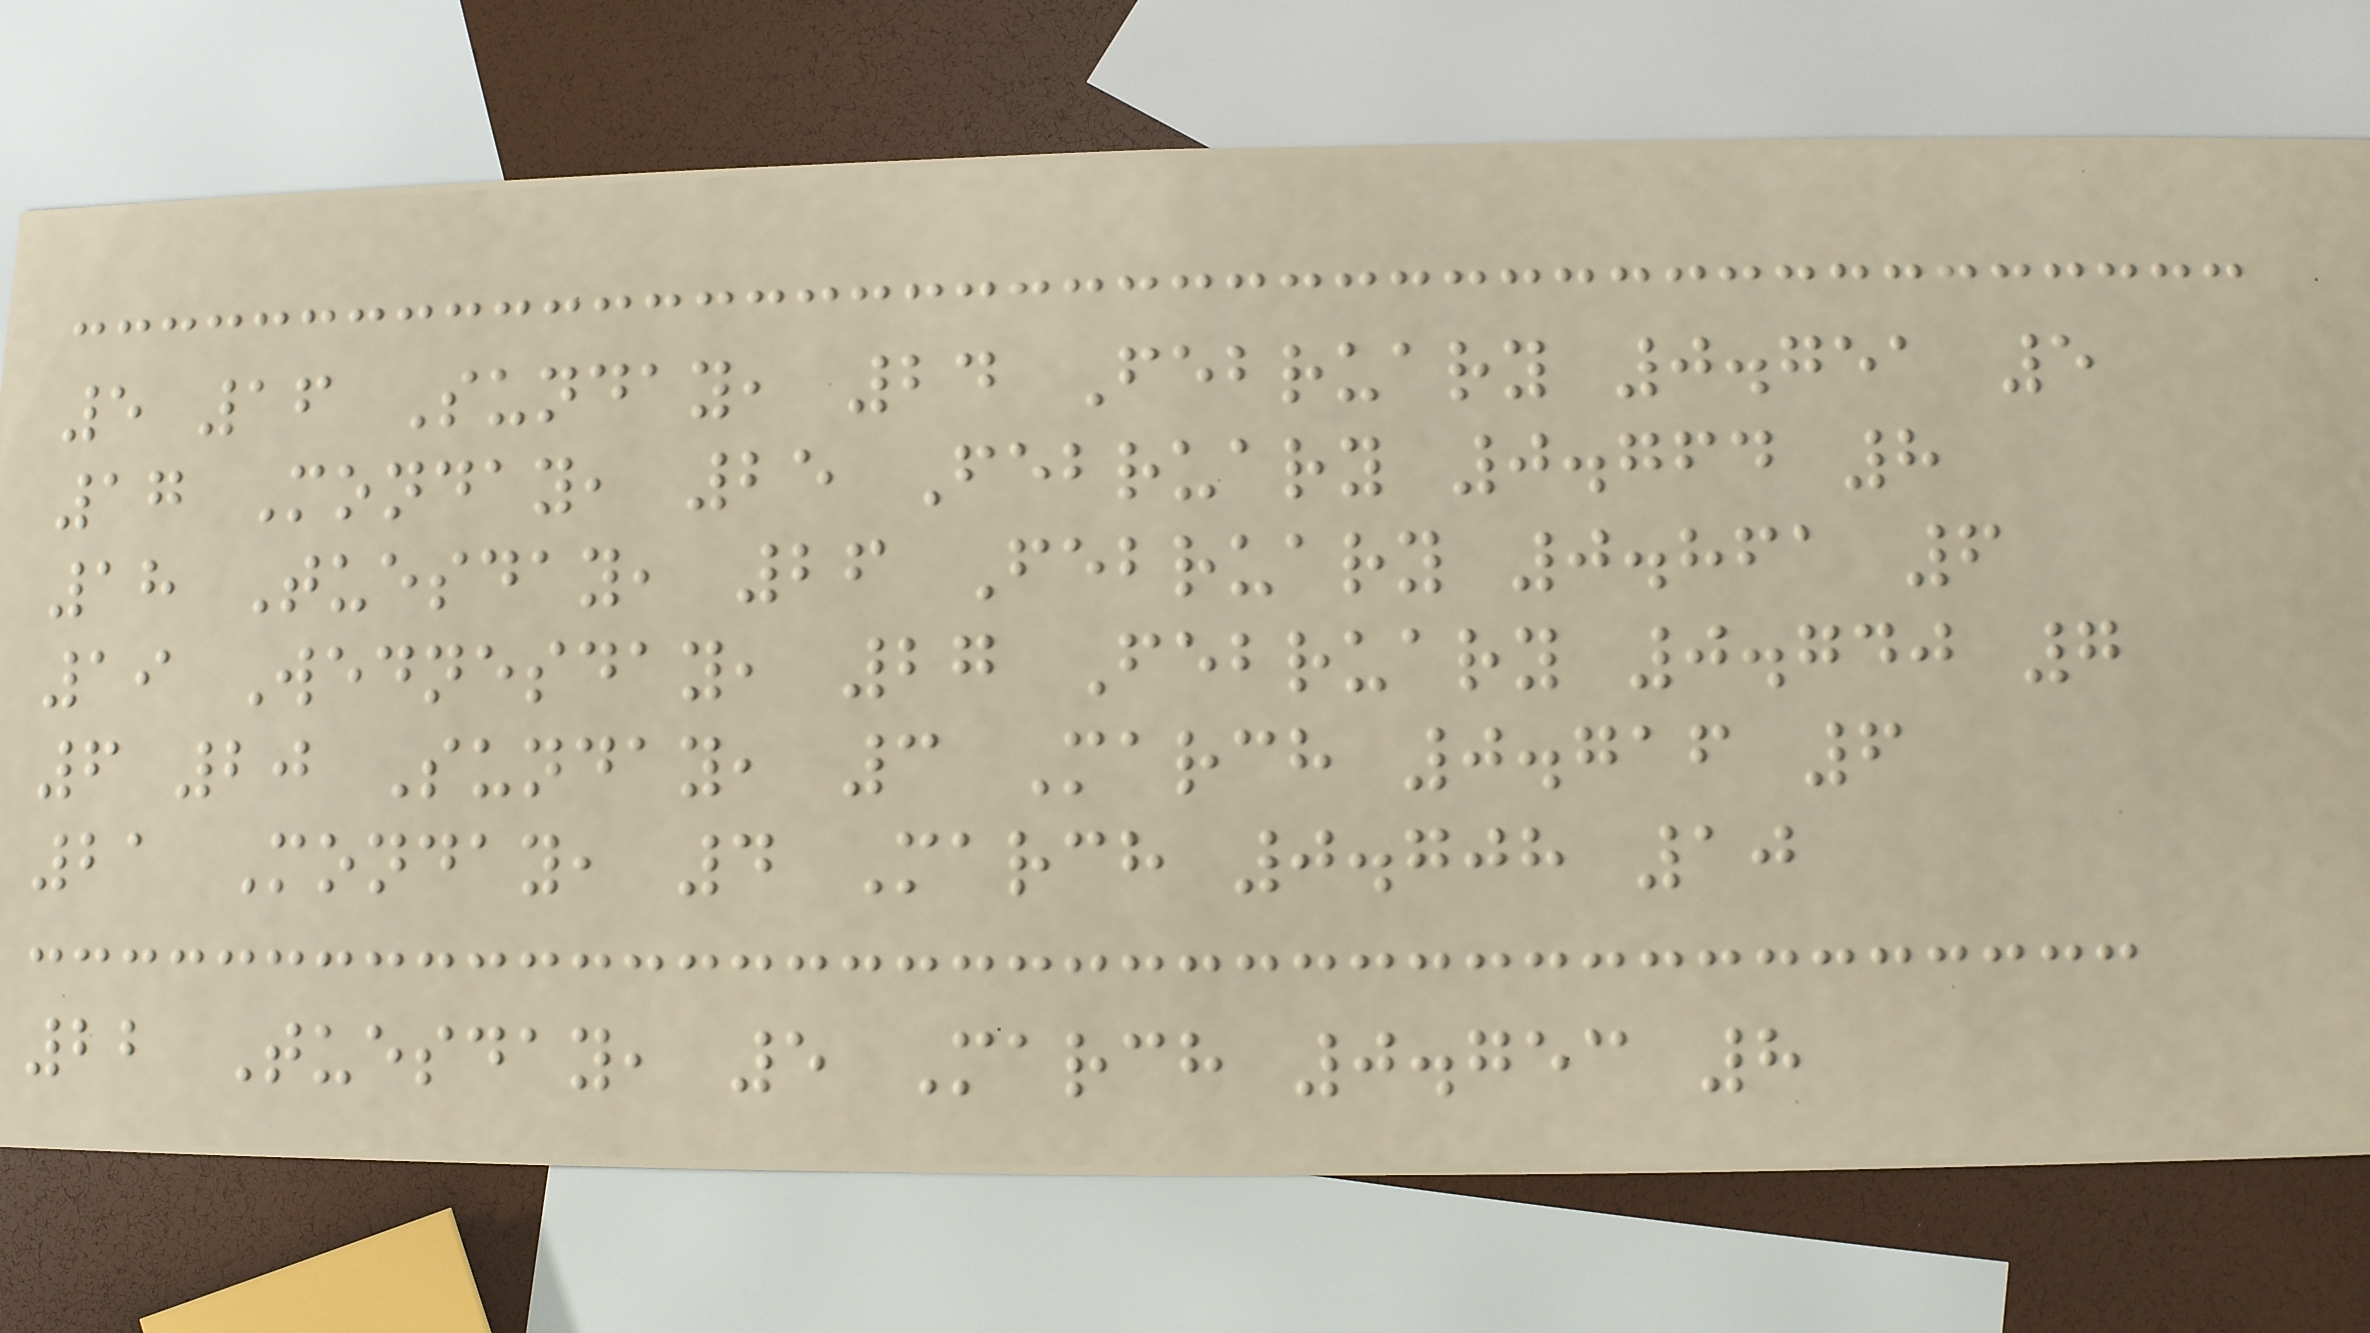5 16 Sunday, 24 February 0.751 5
17 Monday, 25 February 0.764 8
18 Tuesday, 26 February 0.861 6
19 Wednesday, 27 February 0.740 7
6 20 Sunday, 3 March 0.716 6
21 Monday, 4 March 0.708 10
22 Tuesday, 5 March 0.753 8
